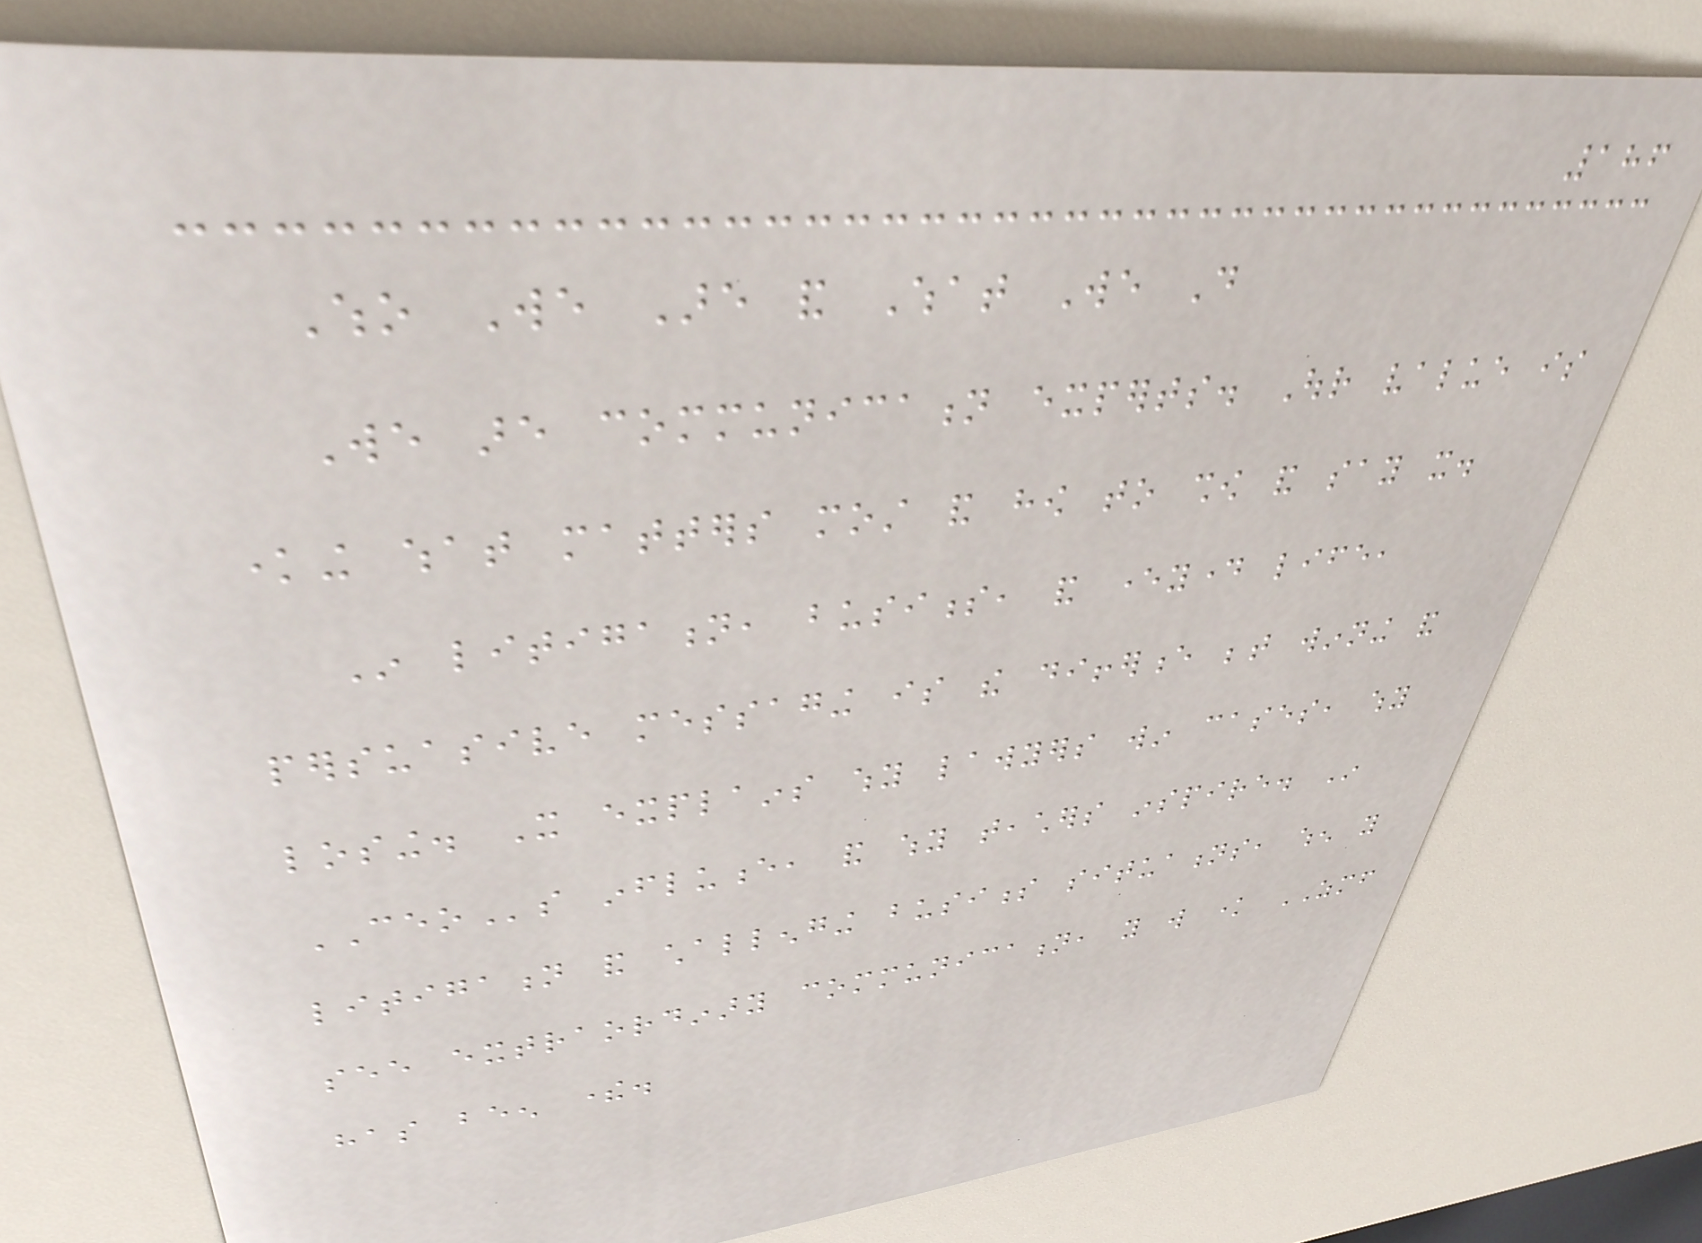186
Who We Are and What We Do
We are communication experts. Our value is
knowing what matters most and how to show and say it.
In litigation, business, and everyday life,
persuasive messaging is the difference between winning and
losing. It explains why lawyers win cases, why
CEOs influence, and why teachers inspire. In
litigation and challenging business situations, when you
see extraordinary communication, you will know ZMF
has been there.
